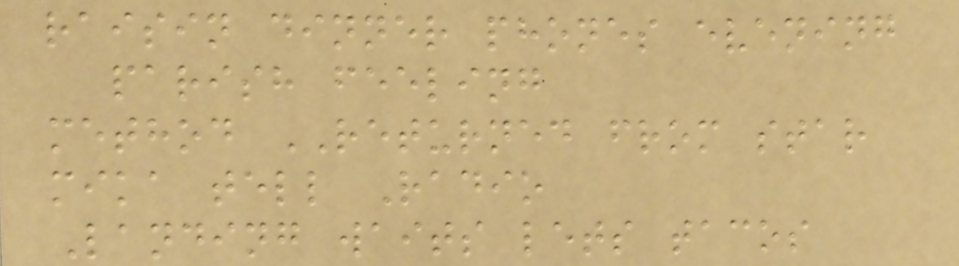raisin dinner phones evening
parish feeling
method RETURNED from star
mika tell Radio
Landing waits lets tacos
